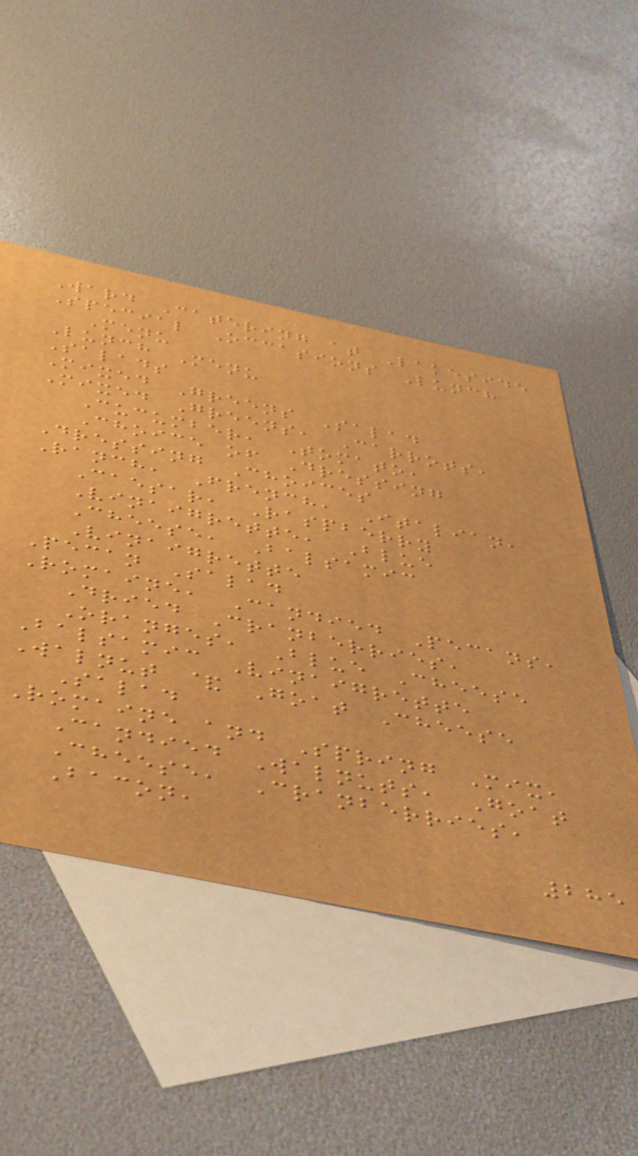Ward Catering at Lakeside
Special Occasions Lunch
Menu
Lunch Menu
Salads
Mixed Greens Salad
Mixed Greens, Carrots,
Cucumber, Tomato,
Choice of Dressing
Dressing Choices
Ranch, French, Italian,
Caesar, Raspberry
Vinaigrette, Blue
Cheese, Balsamic
Vinaigrette
Pecan Salad
Romaine, Candied Pecans,
Dried Cranberries,
Oranges, Blue Cheese
Balsamic Vinaigrette
Walnut & Goat Cheese
Salad
Romaine and Spring Mix,
Candied Walnuts, Goat
Cheese, Cranberries,
Bacon,
285
